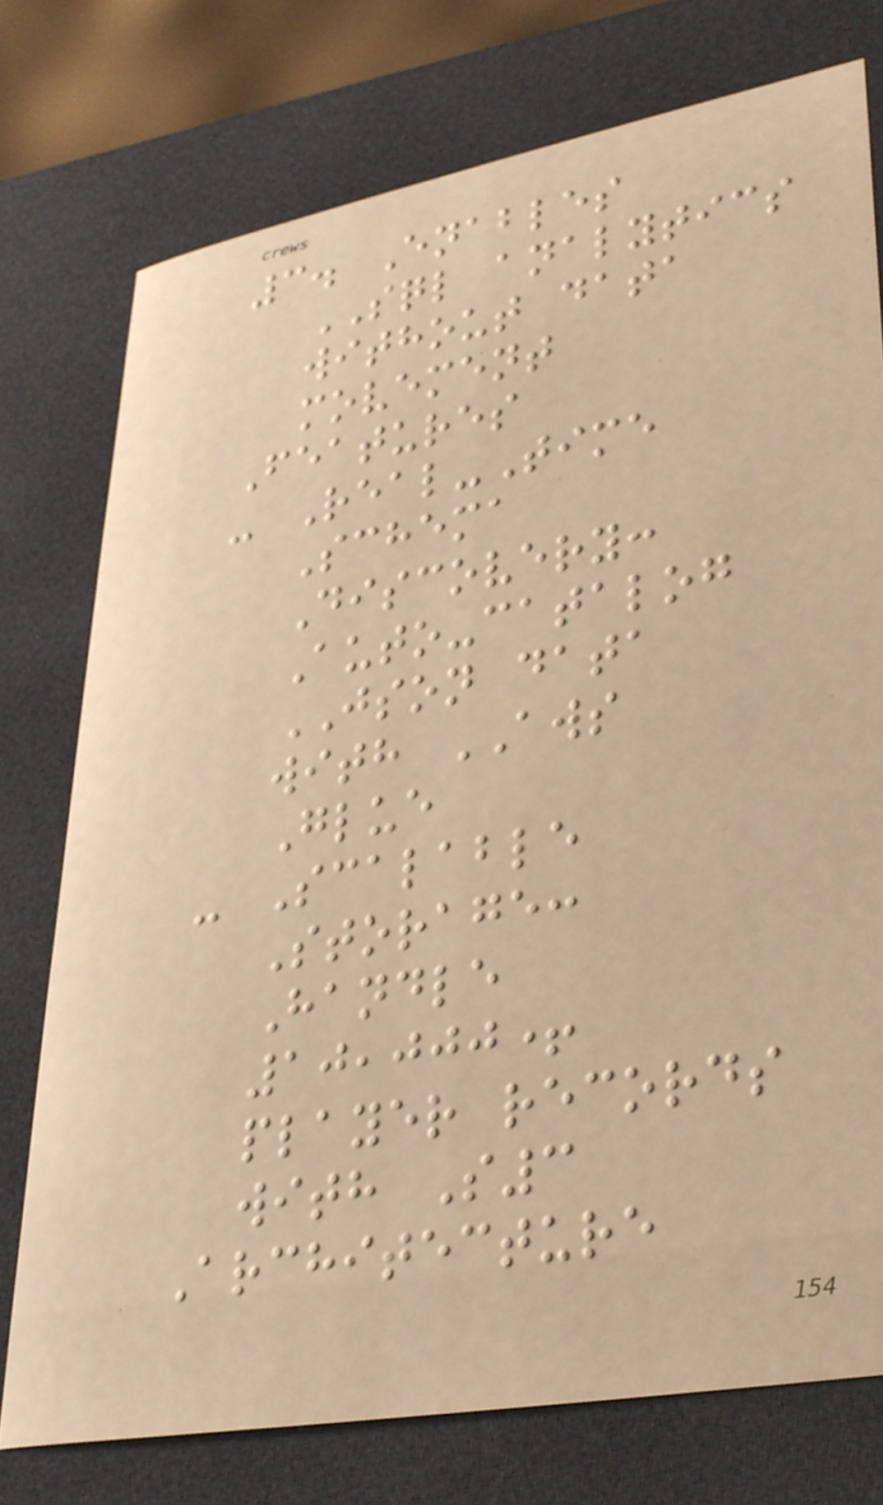3. Enables
SQL analytics
without data
movement
Features
- Real-Time
Schema
Discovery:
Auto-catalog
JSON data
with AWS
Glue
- Scalable
Storage:
Handle
10,000+
player records
with S3
Architecture
